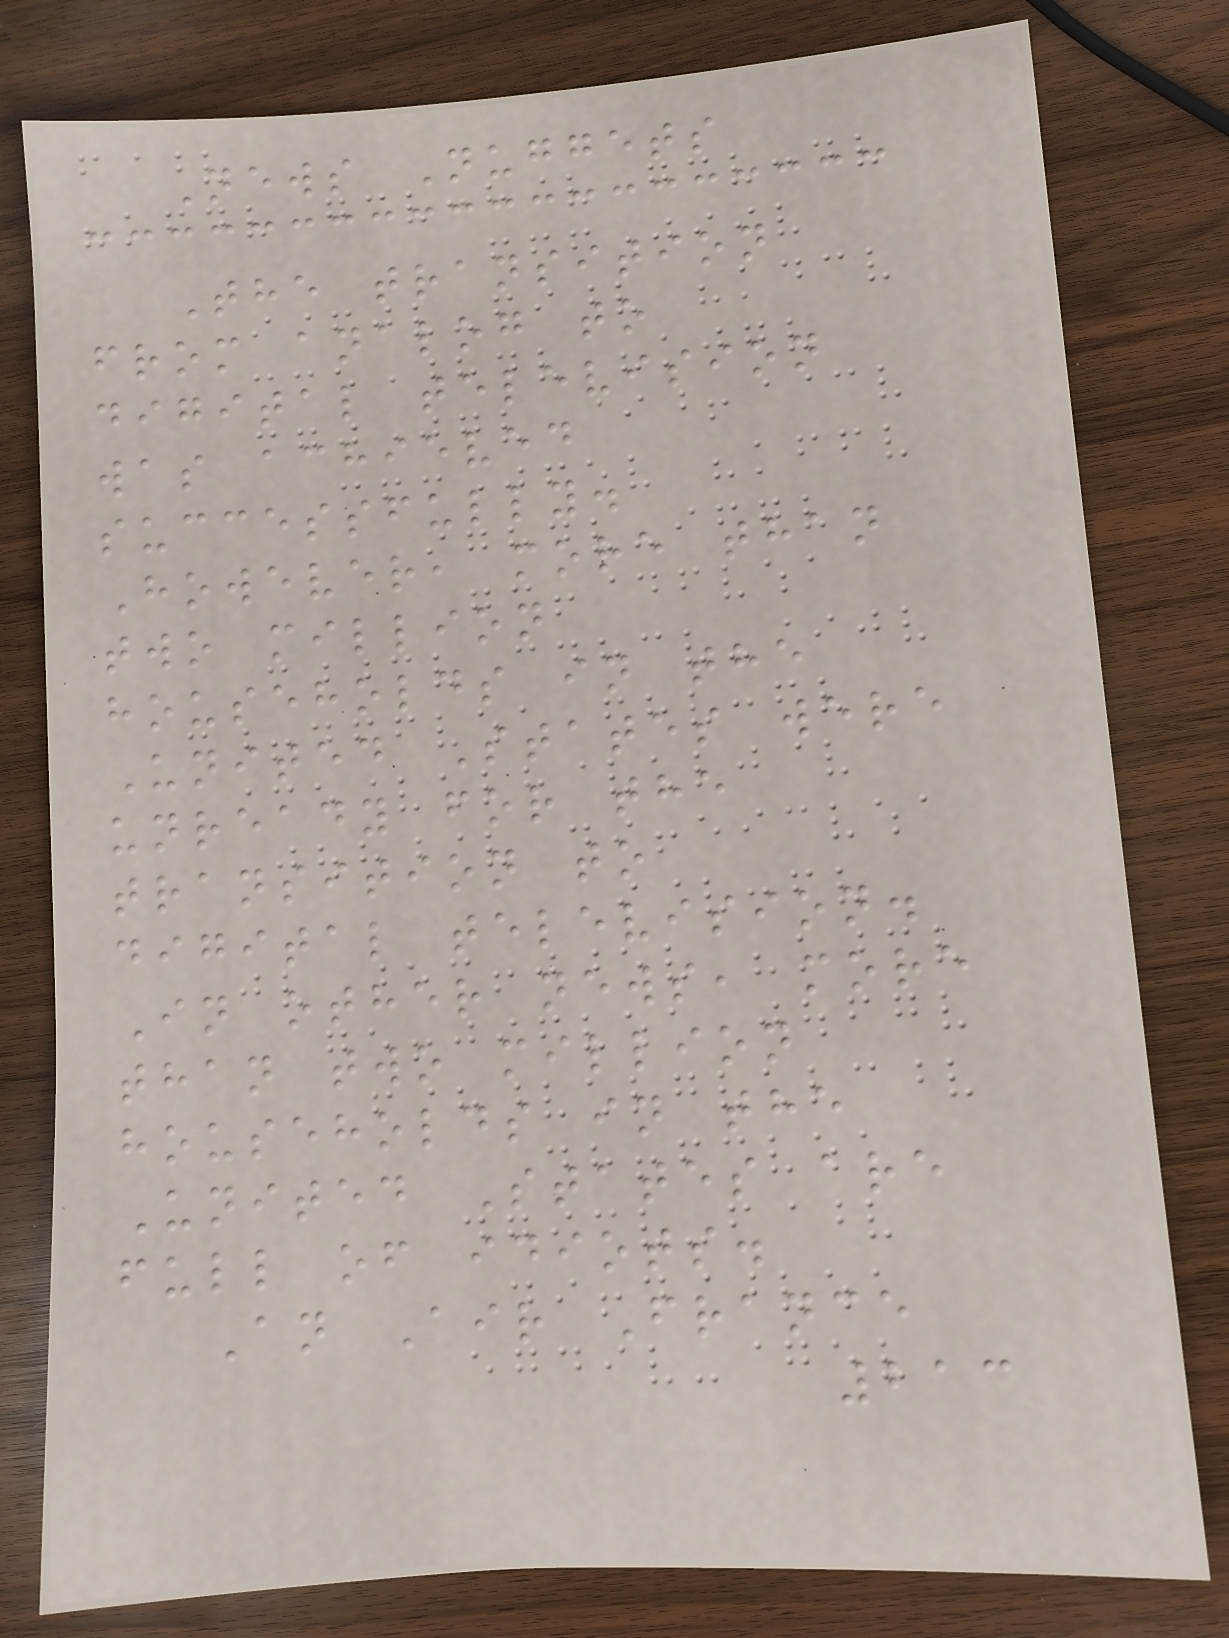News Nuggets
The transition
from analog to
digital television
was achieved
successfully.
However, more than
two million
households in the
United States were
unready for the
transition to
digital television.
In other news, more
than two million
households in the
United States are
full of idiots.
An Air France
213
